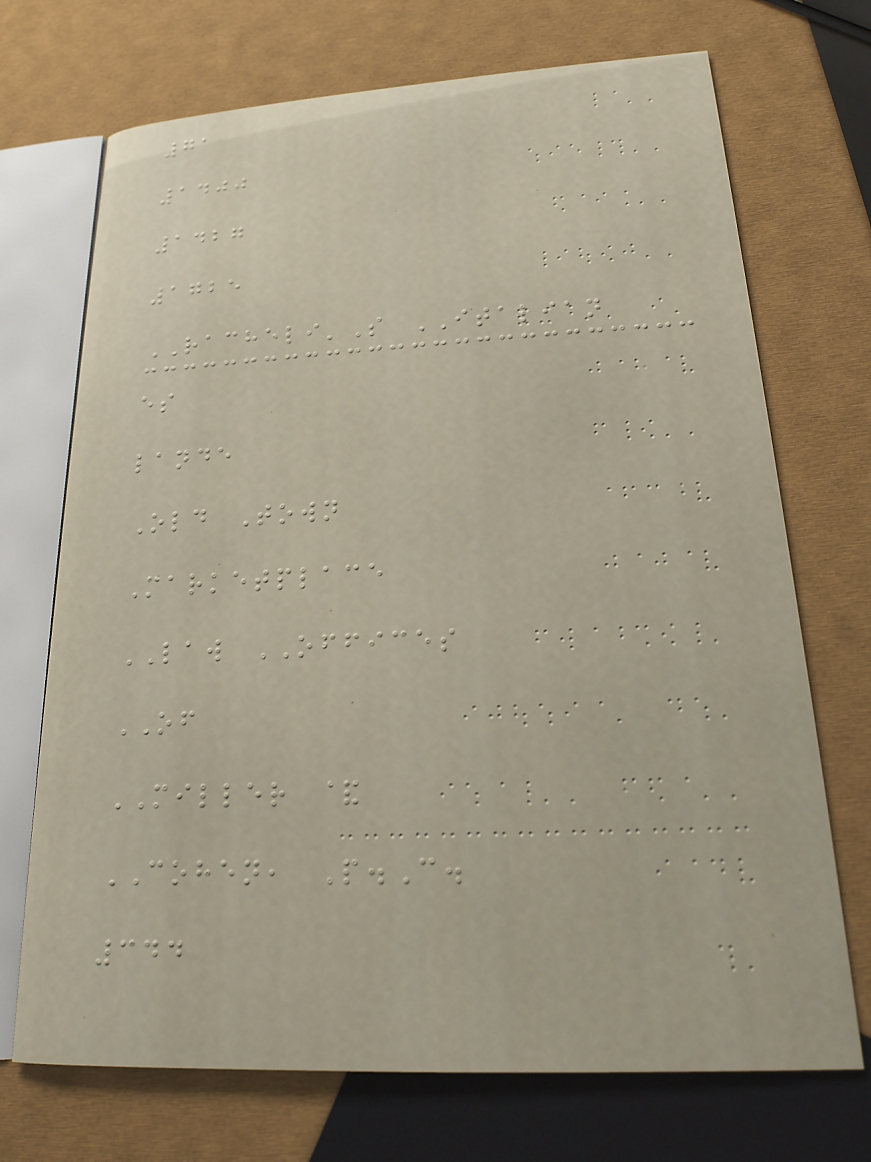71
1400
1427
1725
RACHELI'S ITALIAN
es
lande
Old Town
Marketplace
LAW OFFICES
OF
MILLER &
COHEN, P.C.
344
